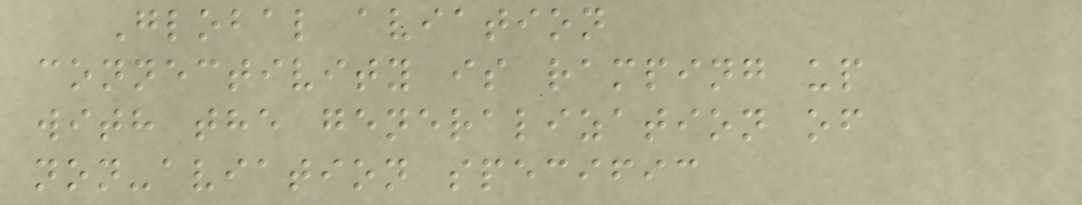Global aviation
connectivity is ramping up
with the generalization of
non-aviation specific
